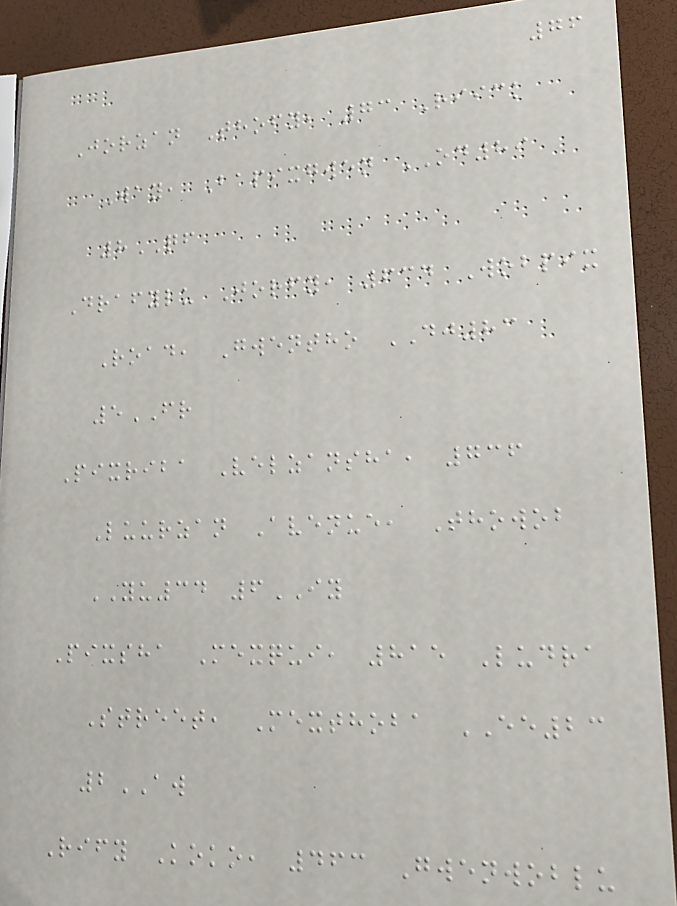76
Jorzan Thofy, 73 Riick
Way, Bapixgwen OD89
8QF
Drafylu Jorfy, 634 Wobpix
Road, Gwentho DJ83
5FR
Pixriba Velzansha, 736
Luurzan Avenue, Thowob
YU34 6IY
Pixsha Mexqui, 815 Ludra
Street, Mexthoba EE23
2AW
Rify Koko, 463 Gwenwoblu
